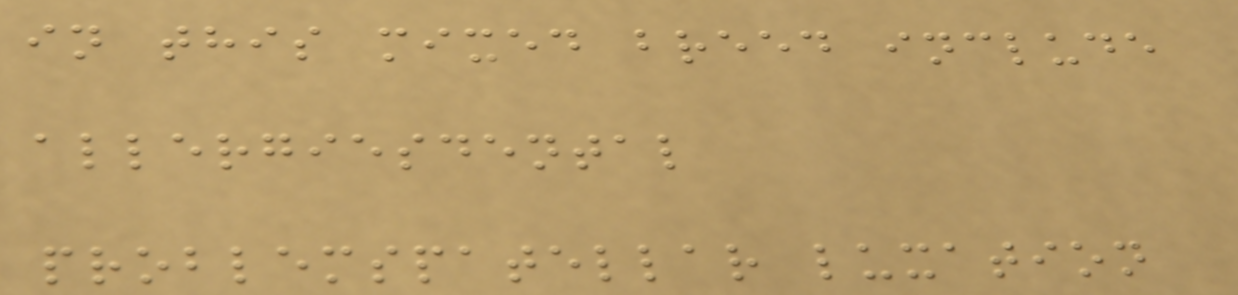in this mixed breed include
allergiesdental
problemspatellar luxation
